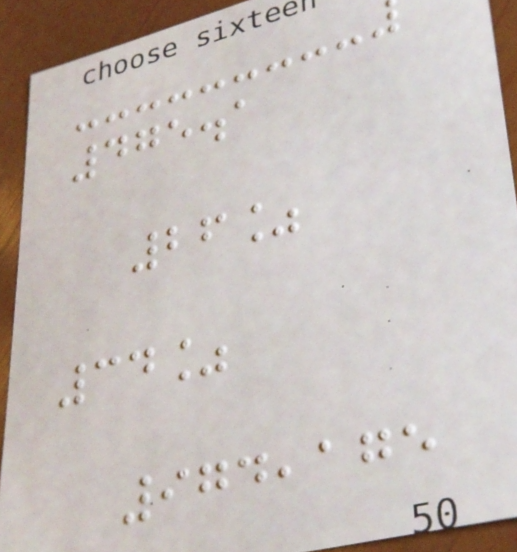475.1
26%
34%
974,175
